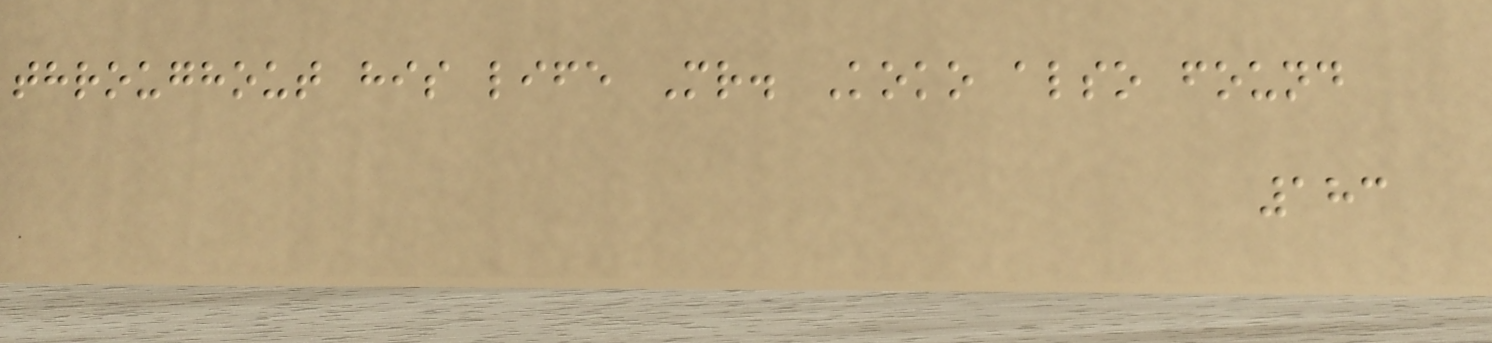throughout his life Mr. Koko also found
183
